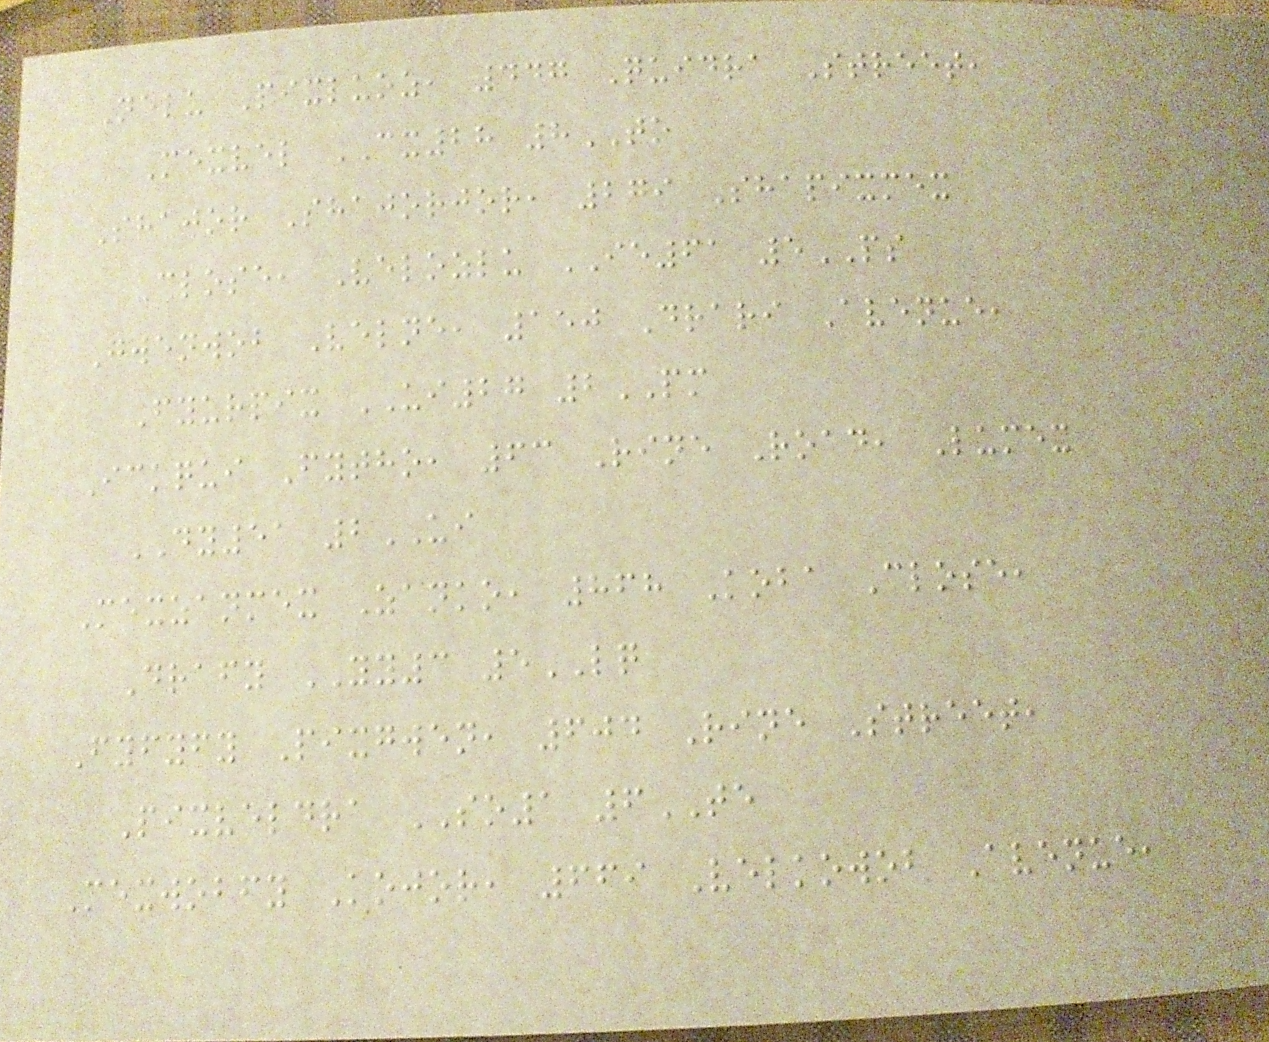Nelu Pixluoz, 447 Quidra Street,
Mexvel CX28 8TO
Shajor Shajorjor, 279 Shapixmex
Close, Velozlu IE61 5PS
Gwenwob Velne, 150 Drari Avenue,
Fyurpix UI27 2PM
Ickqui Fytho, 63 Rine Road, Lumex
DY51 2UI
Mexzanmex Zanko, 868 Koba Close,
Drafy YY3 5LQ
Fyfyfy Pixgwen, 604 Rine Street,
Pixveldra SO1 6TE
Mexwobfy Kojor, 669 Velkowob Avenue,
